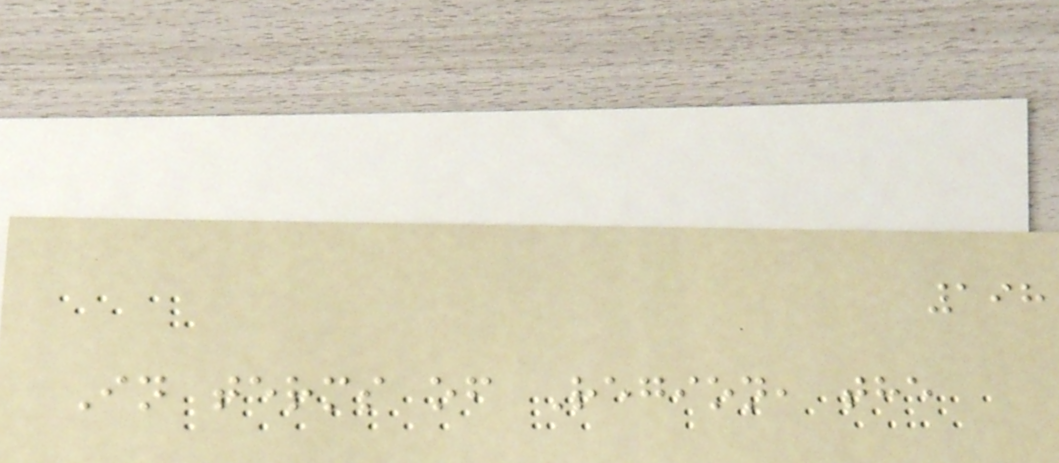198
In terms of Region, the
